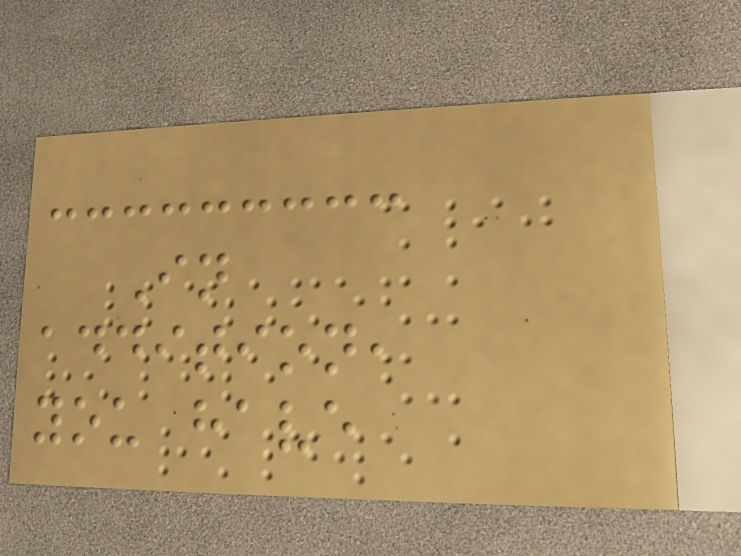In
addition,
you have
